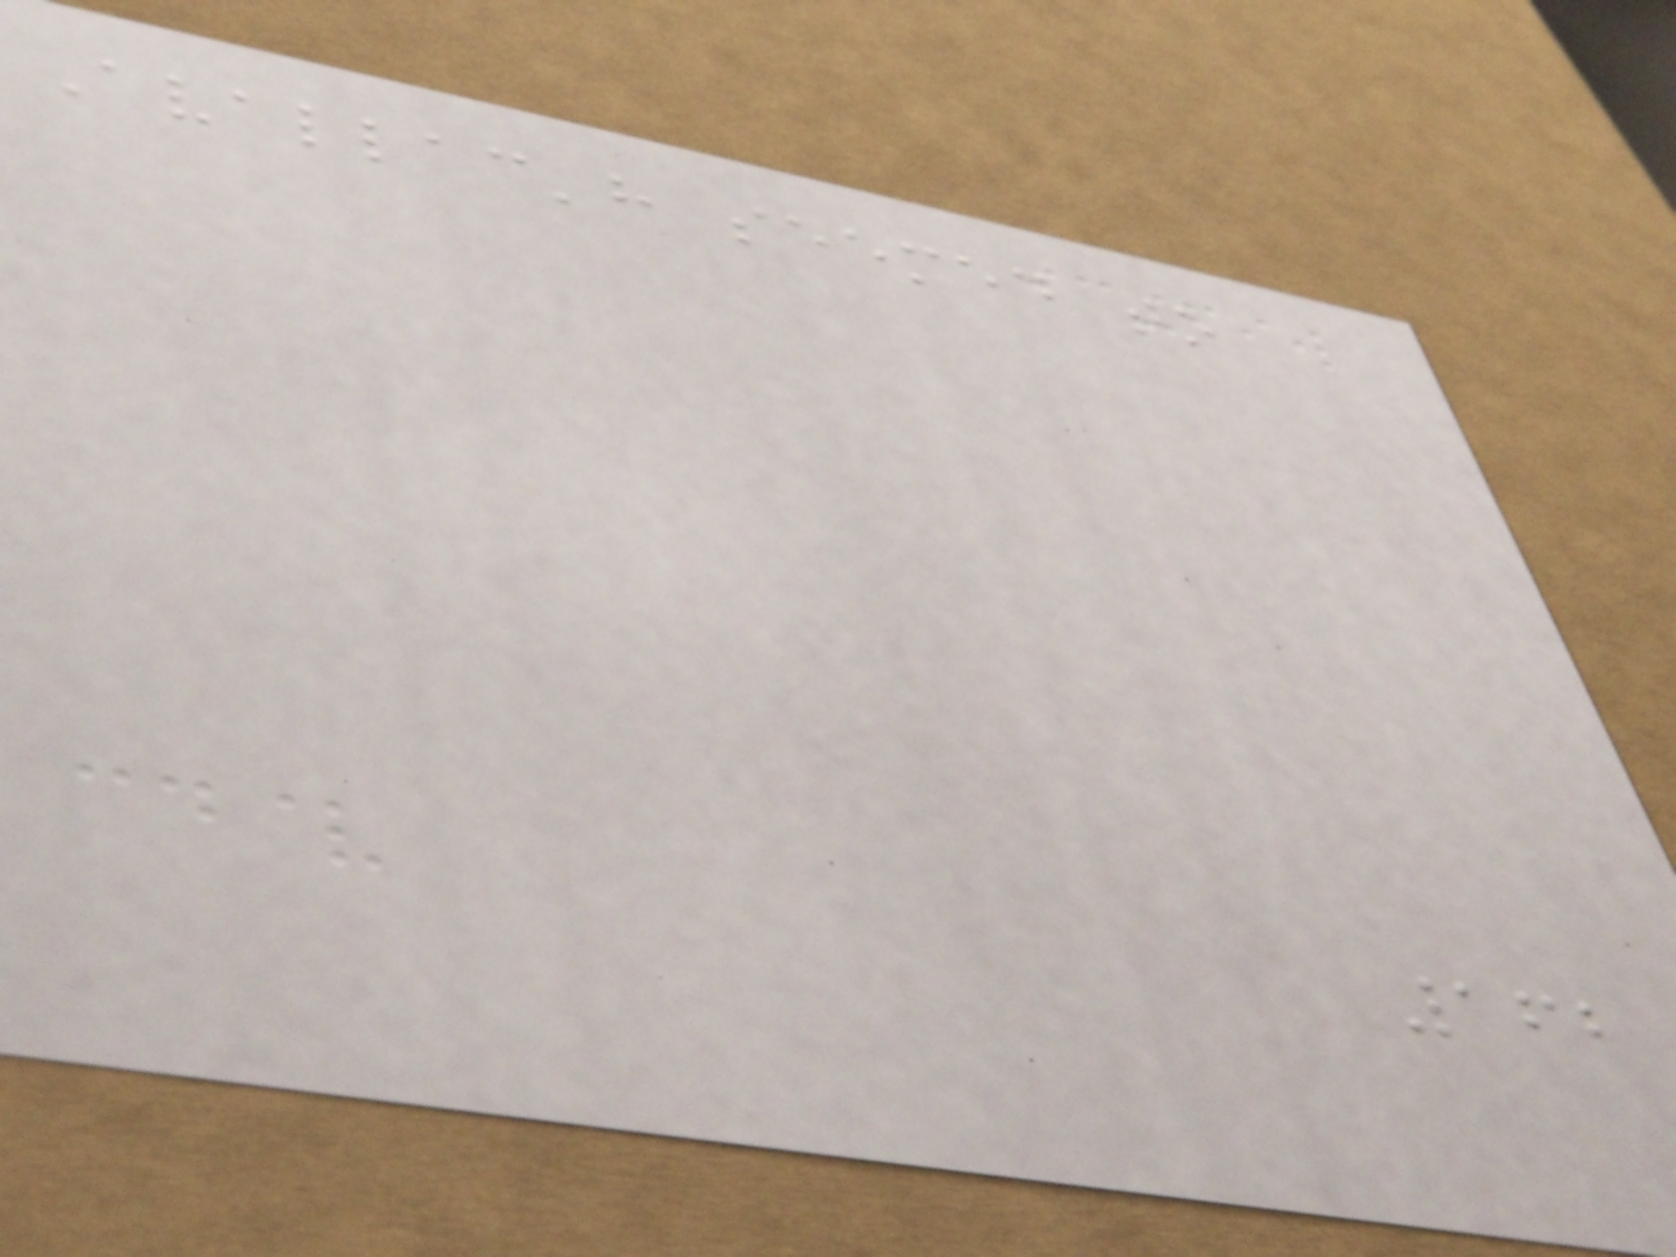Avallac'h seemed to
162
